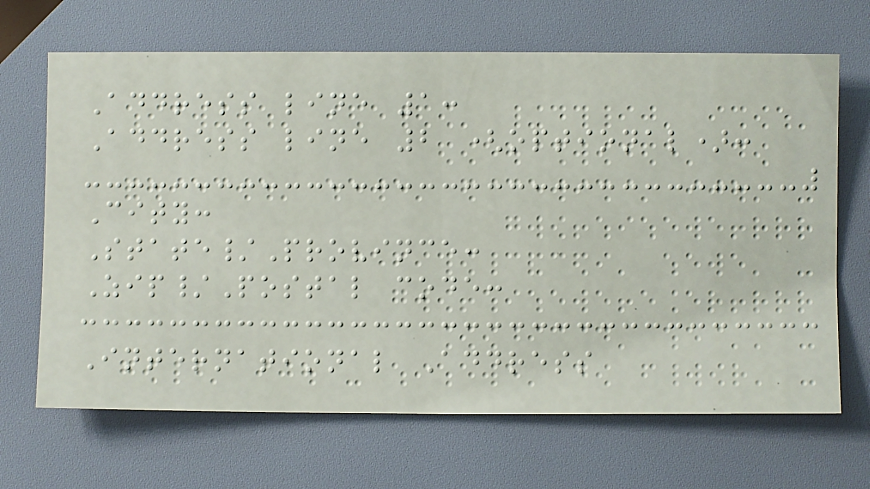Address line 1:
Address line 2 (optional):
City:
State/Province:
Zip/Postal code:
International Address
